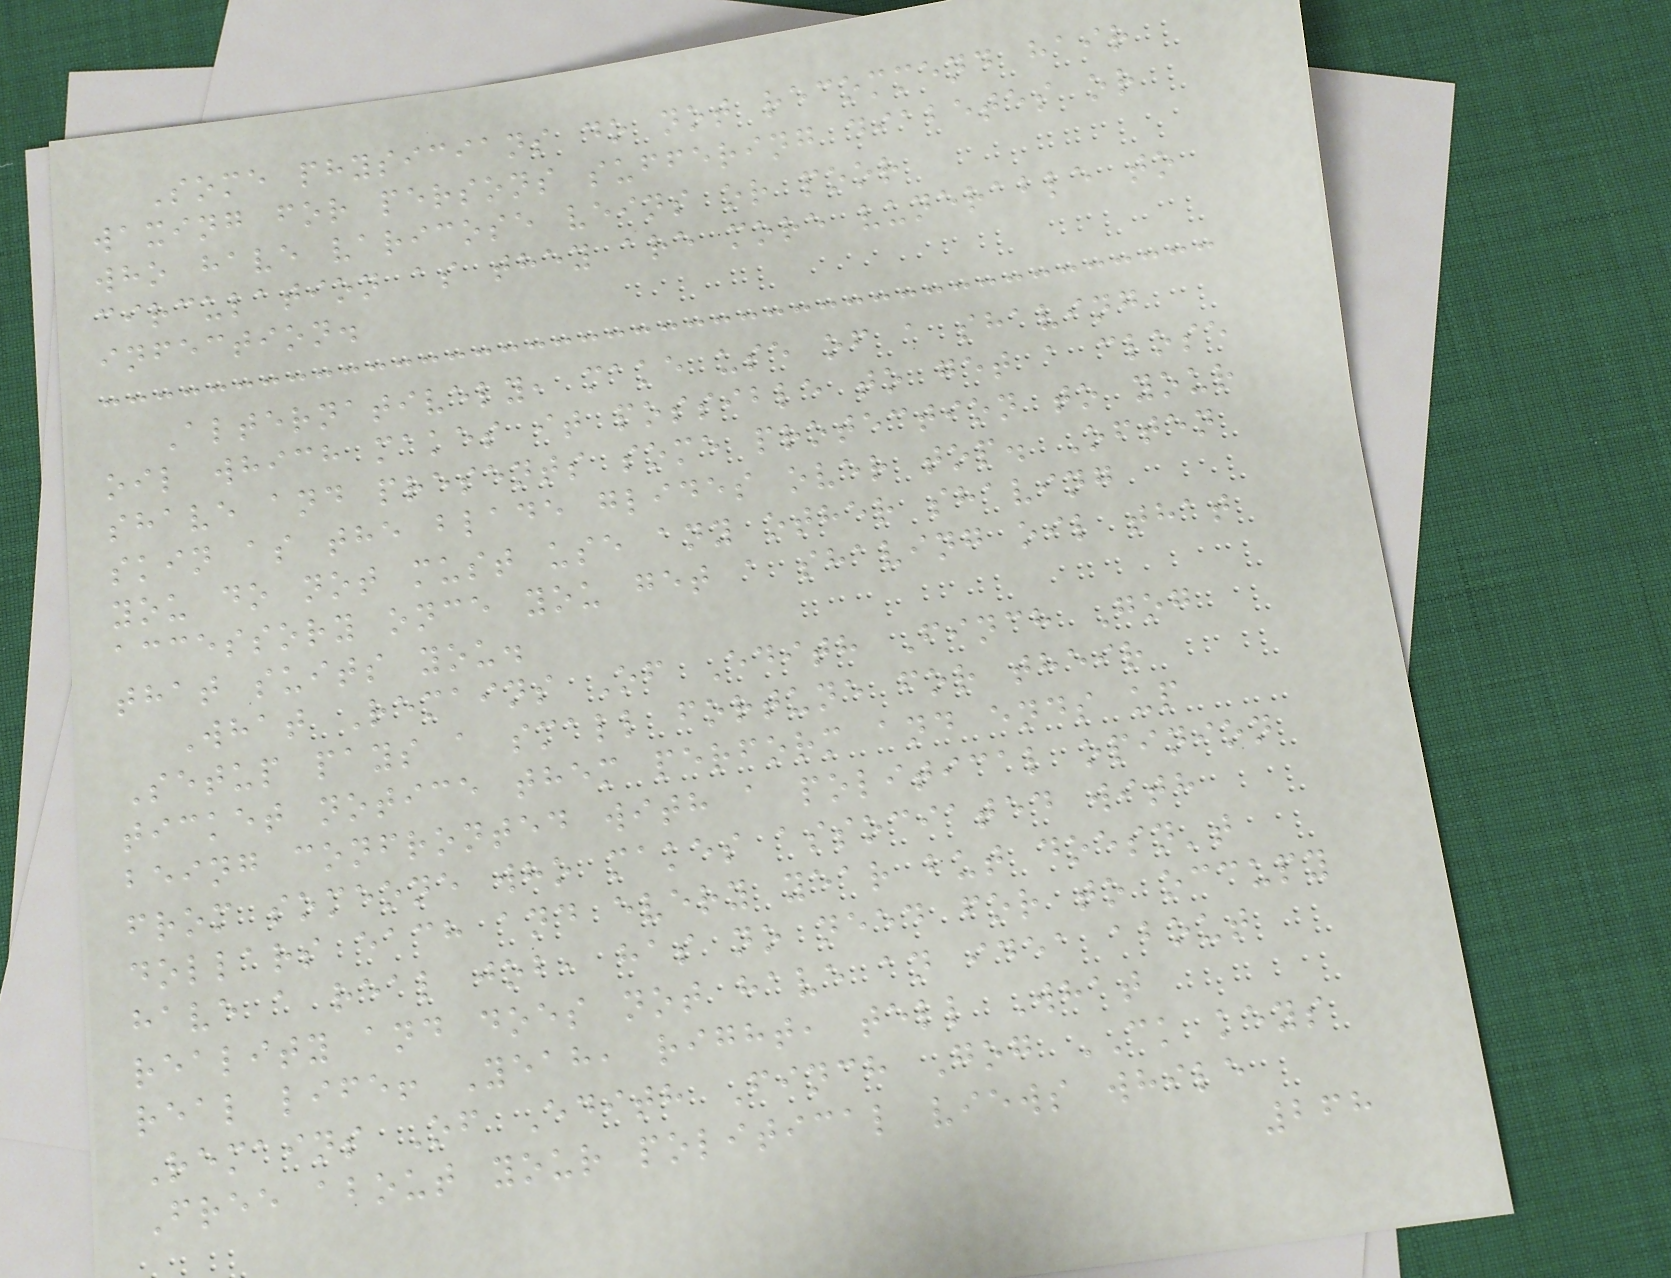Some physicians do not recommend hair
waxing for persons suffering diabetes or
who have varicose veins or poor
circulation as they are more vunerable to
infection.
Alternatively, make use of a shaving
oil which makes it possible to get a close
shave and presents some protection to your
skin as the blade glides over top. Often
you do not must use any other shaving
accessory once you get a shaving oil that
that suits you.
What Remains Of Edith Finch Gog
Setup pays a small fortune for their
ticket notice them perform and ends up
being confronted with a political opinion
from someone who makes associated with
dollars each and every year but doesn't
have a real job, has no need for to occupy
reality and does not have an idea about
real life! Yeah, right, tell What
Remains Of Edith Finch Gog CK keys
Free about your political views while
268
